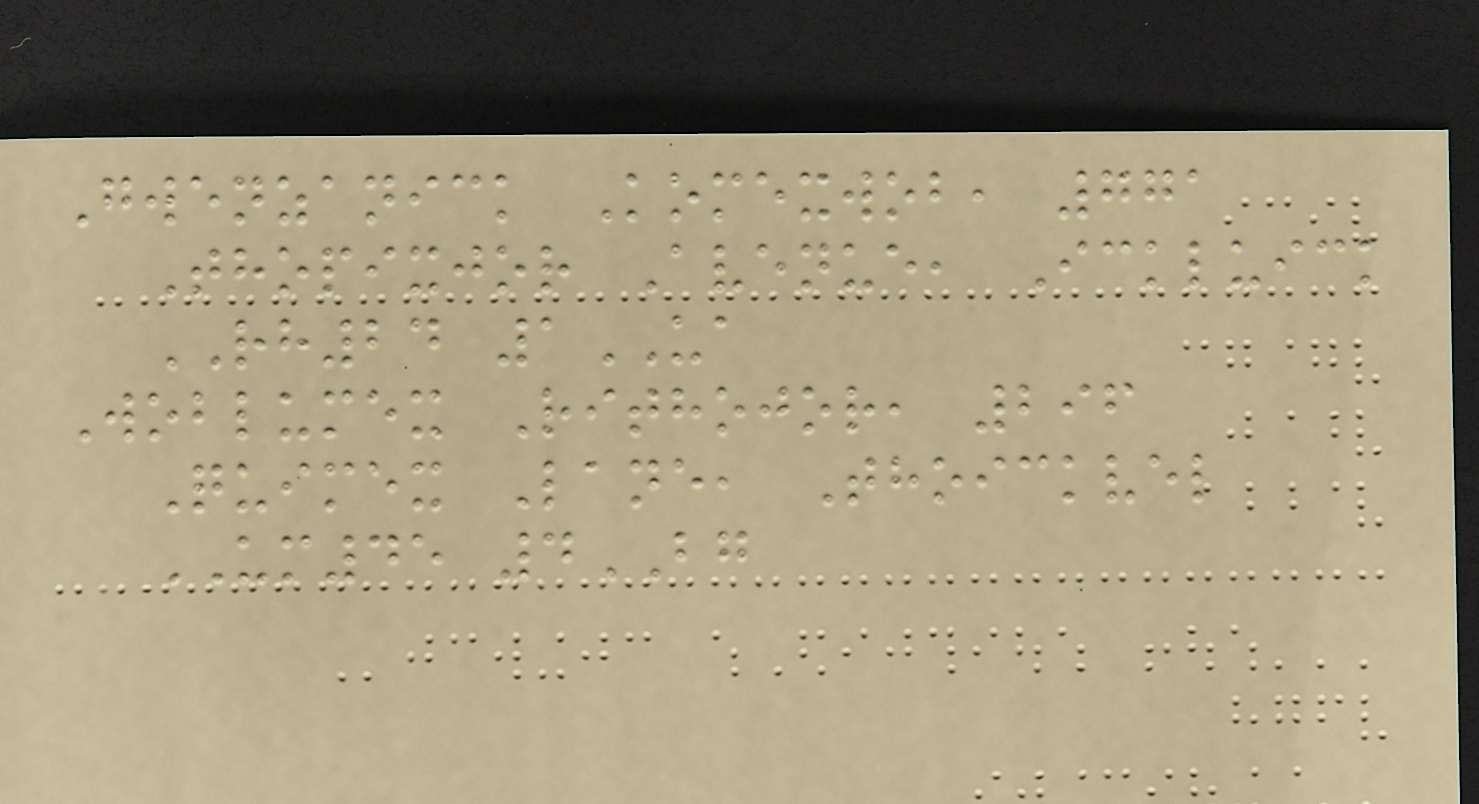Gwenzanick Komexwob, 771
Thopixjor Avenue, Ickluick
RH24 1UA
Woblumex Rithojor, 296
Quimex Lane, Thoickvel
UM45 4BG
